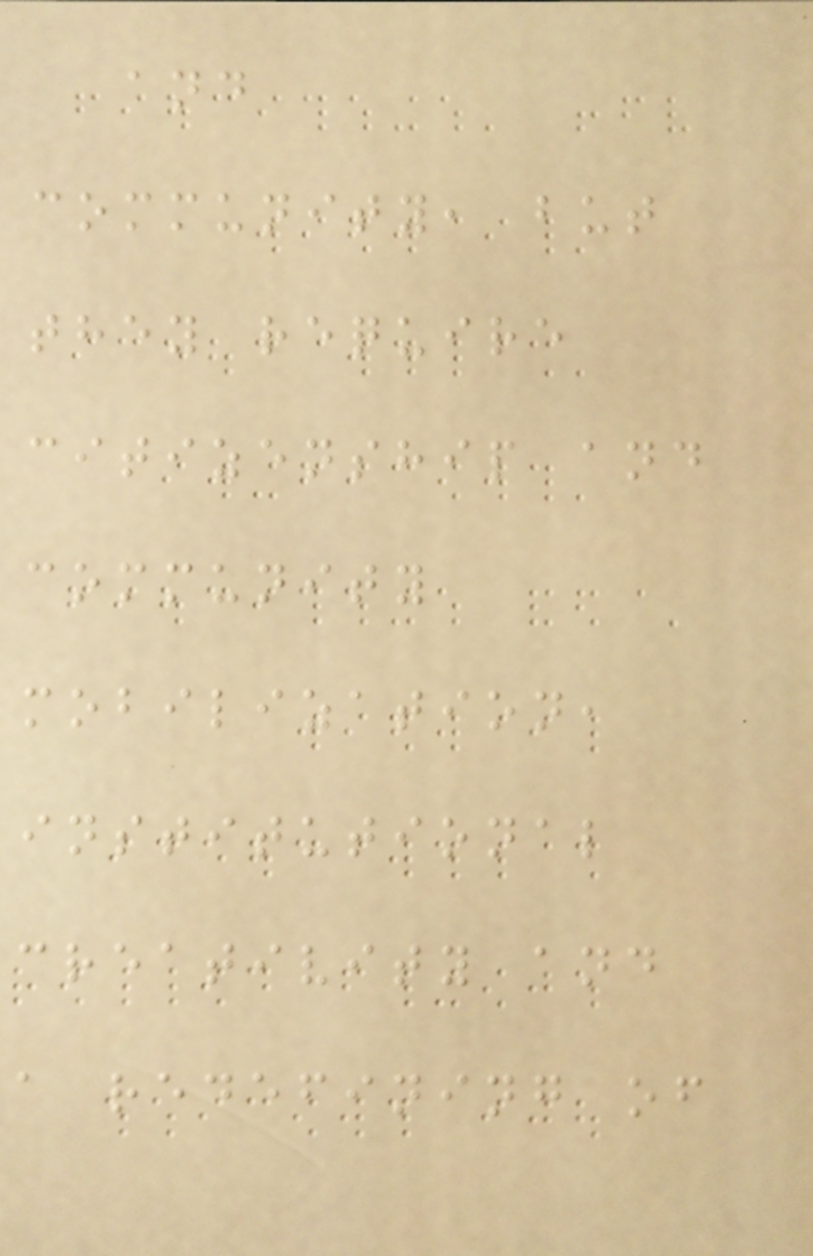and
community, but
they require
citizenship and
community
mobilization,
institutional
creativity and
a redefining of
